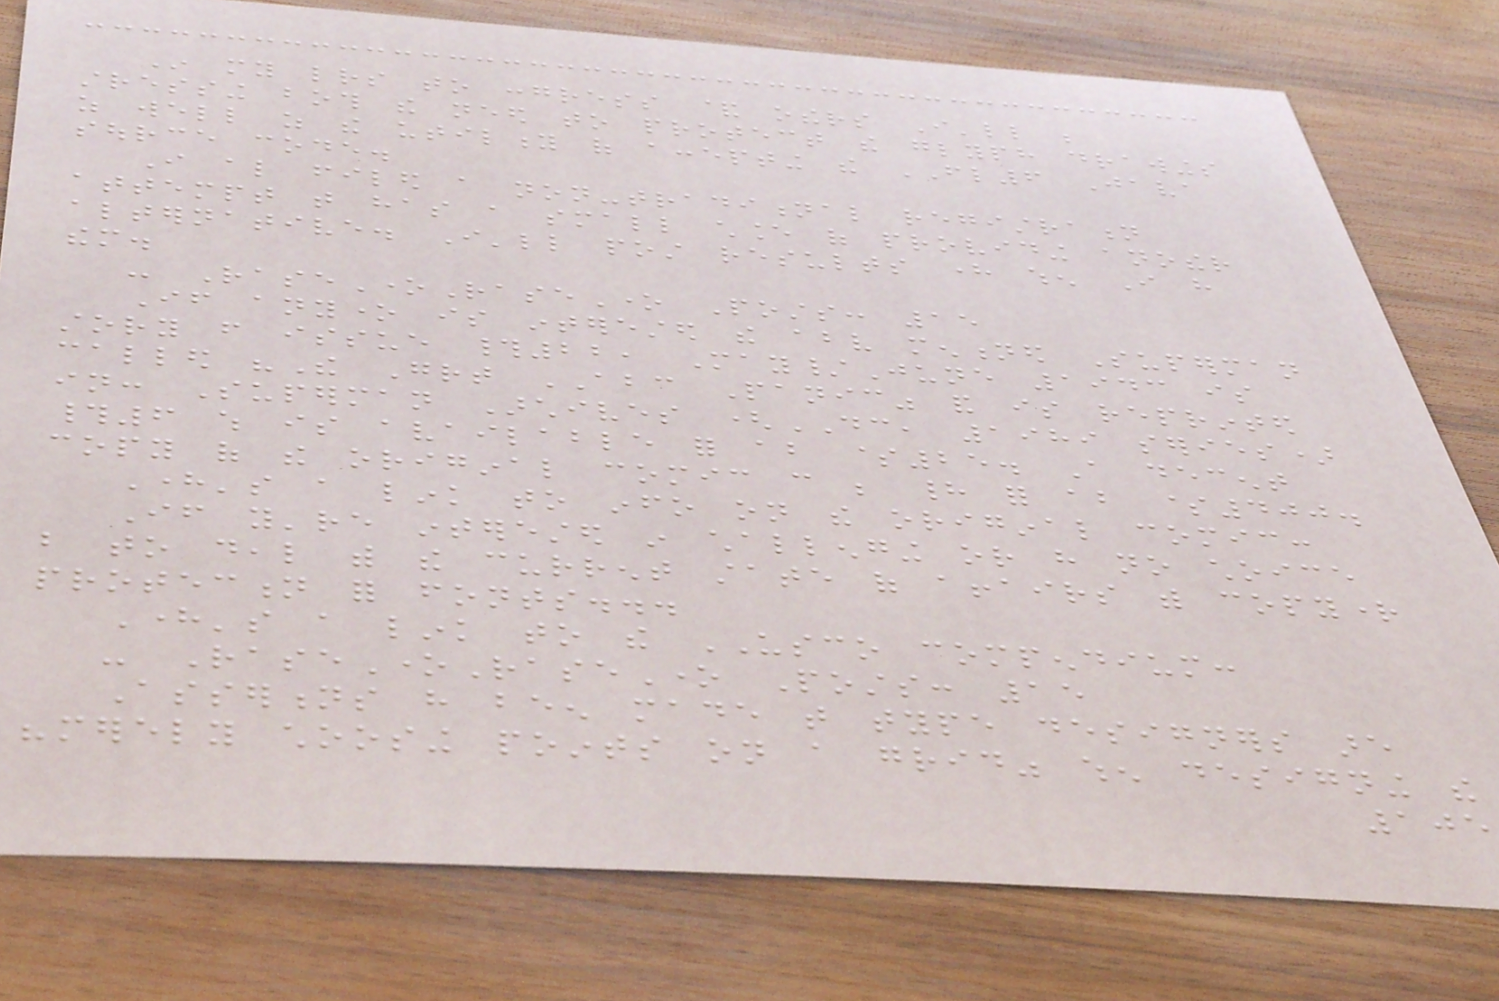In my letters to congress & others I'll be
stressing both the need to protect the glyph drawings
as well as the utility of accepting the FL6 Java
source code.
I also filed a non-traditional registration
attempt that has a small chance of providing another
alternative. I'll post results here when I have
them.
- RaseOneRaseOne Posts: 15
If anyone is interested the above mentioned Superman
story from issue #22, May/June 1943 is
called "The Great ABC Panic" and is reprinted
in: Superman Archives (DC, 1989 series)
#6 which is available for about $25. A decent
copy of the original comic can be had for about $400.
Here's a link to info on the original comic:
If you're interested in challenging or have no choice
but to deal with the current state of affairs with copyright
protection for fonts...
Here's a link to the USCO compendium:
- RaseOneRaseOne Posts: 15
Assertions have been made that type designers are
"merely choosing points on a grid" when designing the
105
